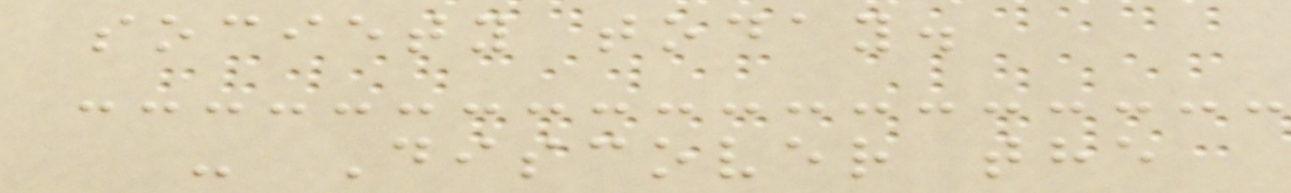society today.
- Discover the
